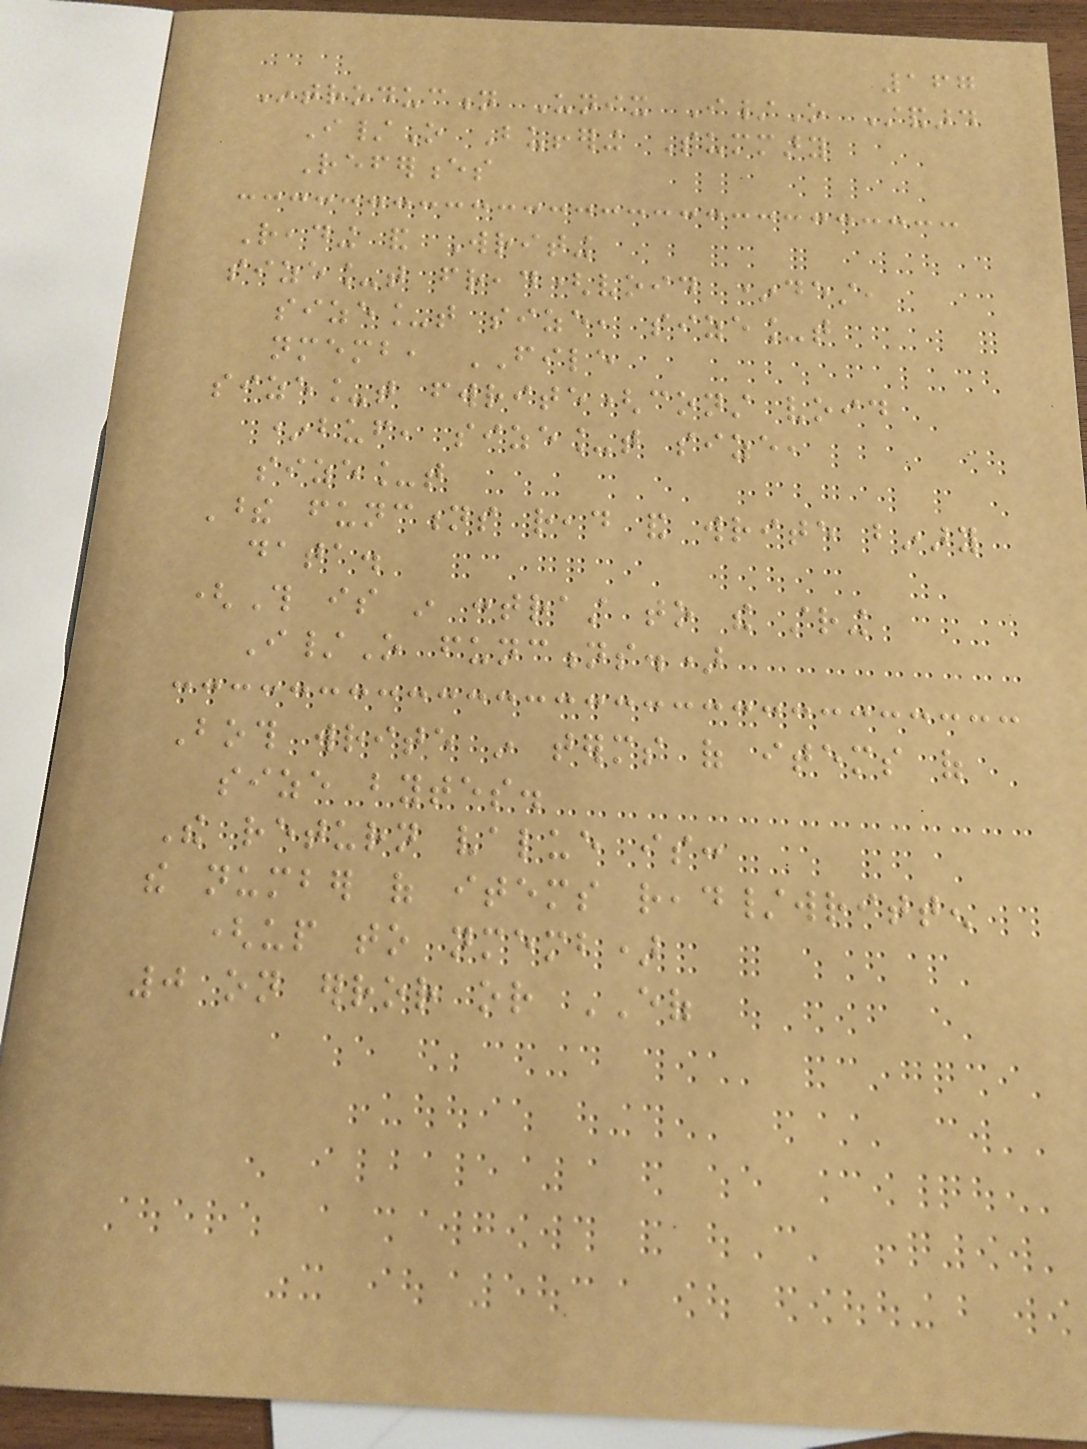167
Introduction Unix I/O Standard
I/O Buffering Summary
References
Reading and Writing
size_t fread(void *dest,
size_t size, size_t
nmemb, FILE
size_t fwrite(const void
*buf, size_t size,
size_t
These functions read and write binary
data.
(This is in contrast to the string
I/O functions.)
Both write in terms of items of
size bytes.
The return value is:
the number of items read/written
(up to nmemb)
0 on error or EOF
